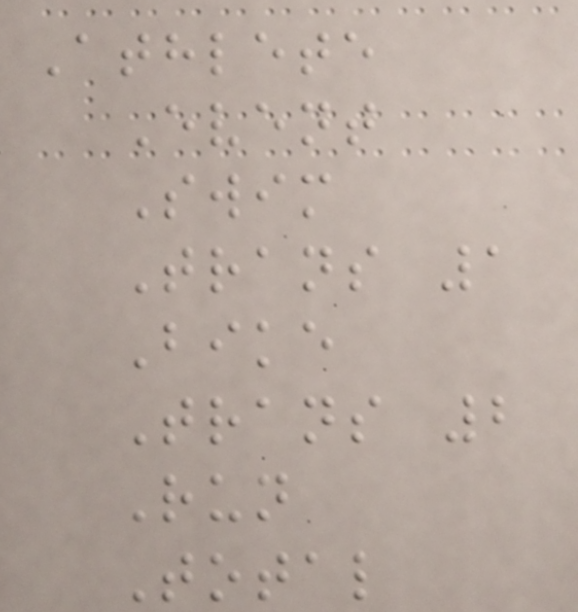Athlete
Event
Swim
Trans 1
Bike
Trans 2
Run
Total
